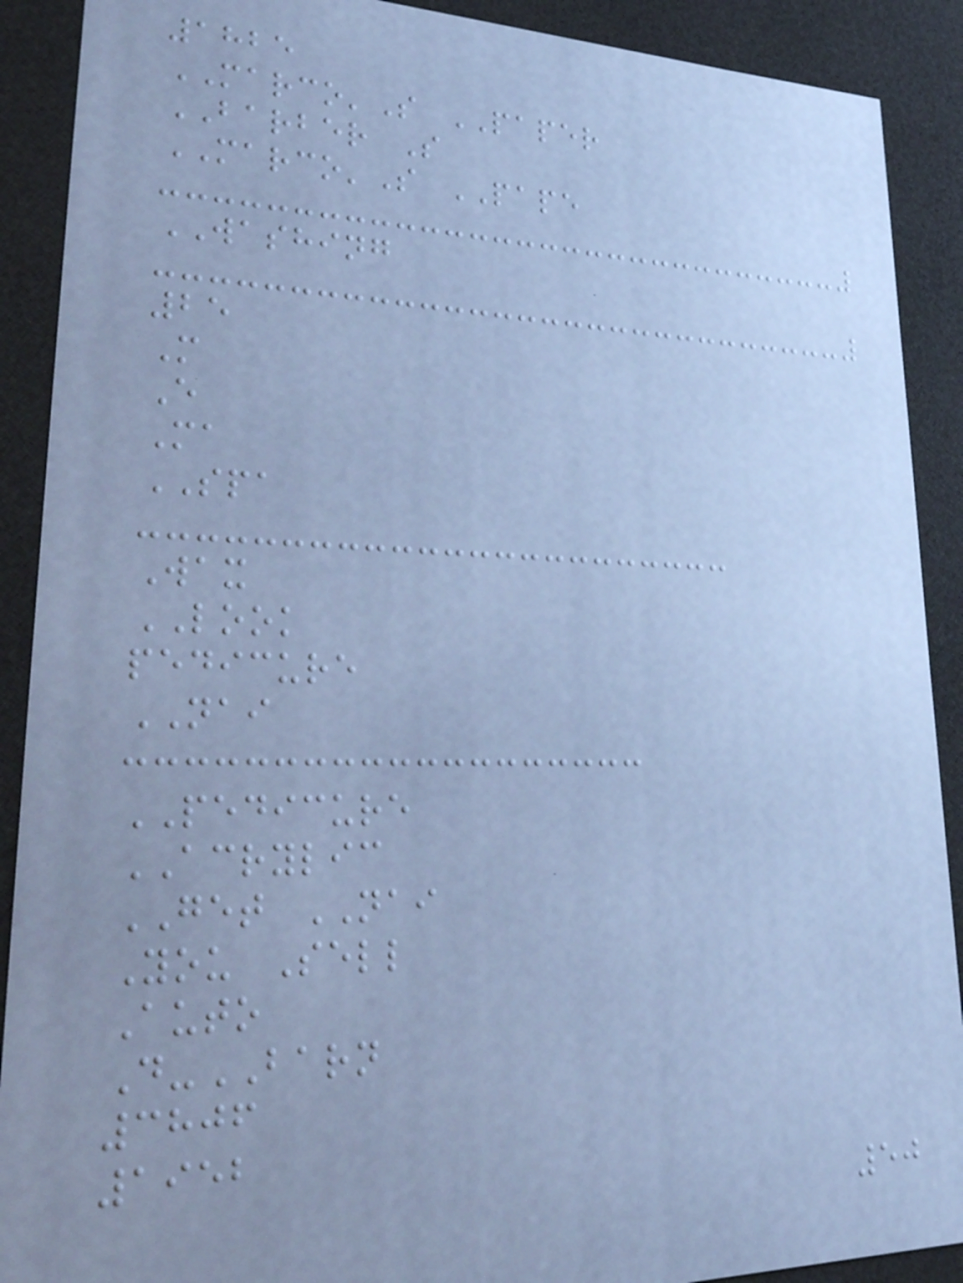1825
MARCO'S PAPER
BARBER S
MARCO'S PAPE
WASHING
25
M
E
Ma
SPA
Wax
LOOK
pedicure
NAI
PEDICURE
ACRYLIC
GET NAI
You Sell
Auto
D-BARN
3806
1952
50
